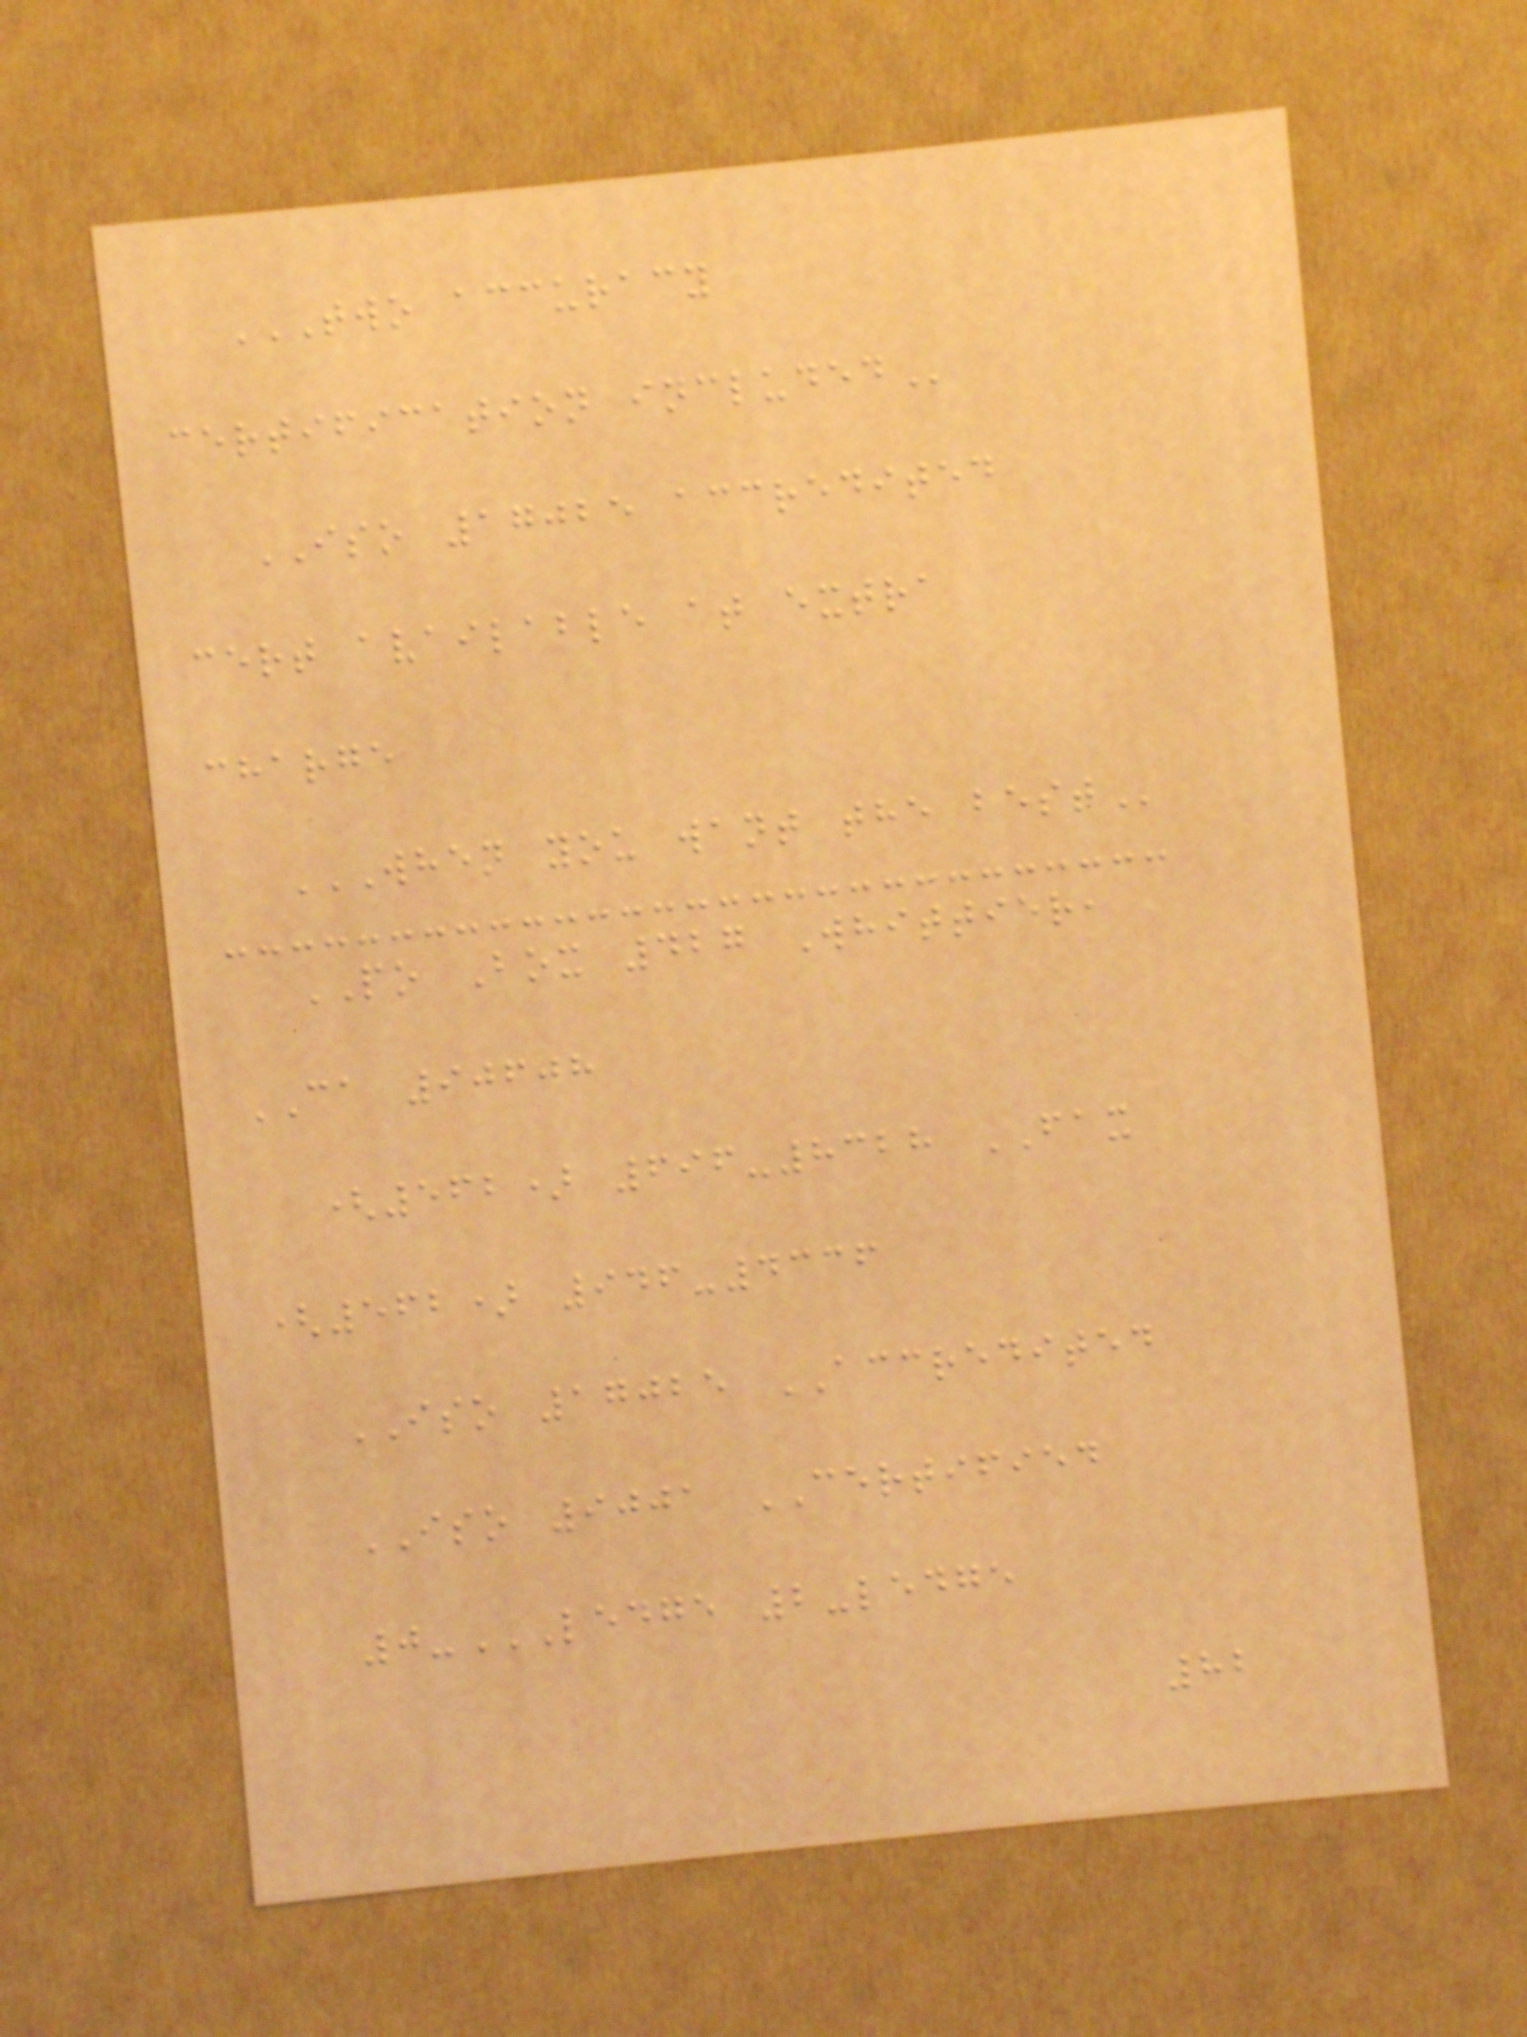TWO ACCURACY
CERTIFICATION INCLUDED
ISO 17025 accredited
cert available at extra
charge
WHEN YOU WANT THE BEST
PO Box 427 Whittier,
CA 90608
(562) 696-8328 FAX
(562) 946-4336
ISO 17025 ACCREDITED
ISO 9001 CERTIFIED
0-LEDGE 2-LEDGE
82
